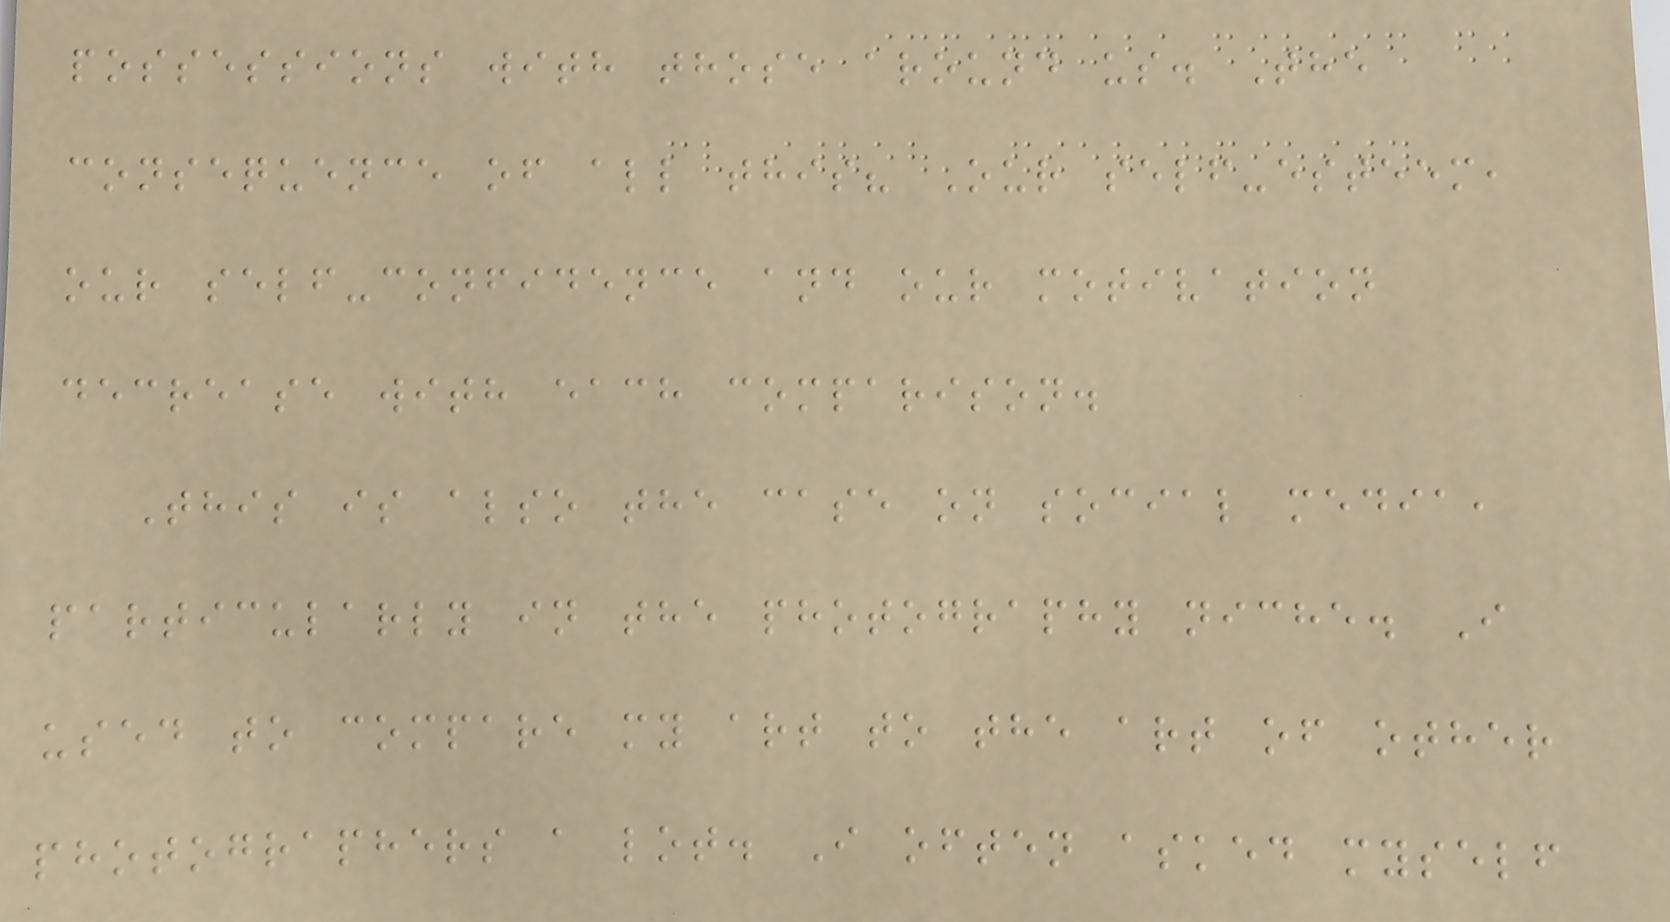possessions with those around us. The
consequence of all this? Our self-esteem,
our self-confidence and our motivation
decrease with each comparison.
This is also the case on social media,
particularly in the photography niche. I
used to compare my art to the art of other
photographers a lot. I often asked myself
